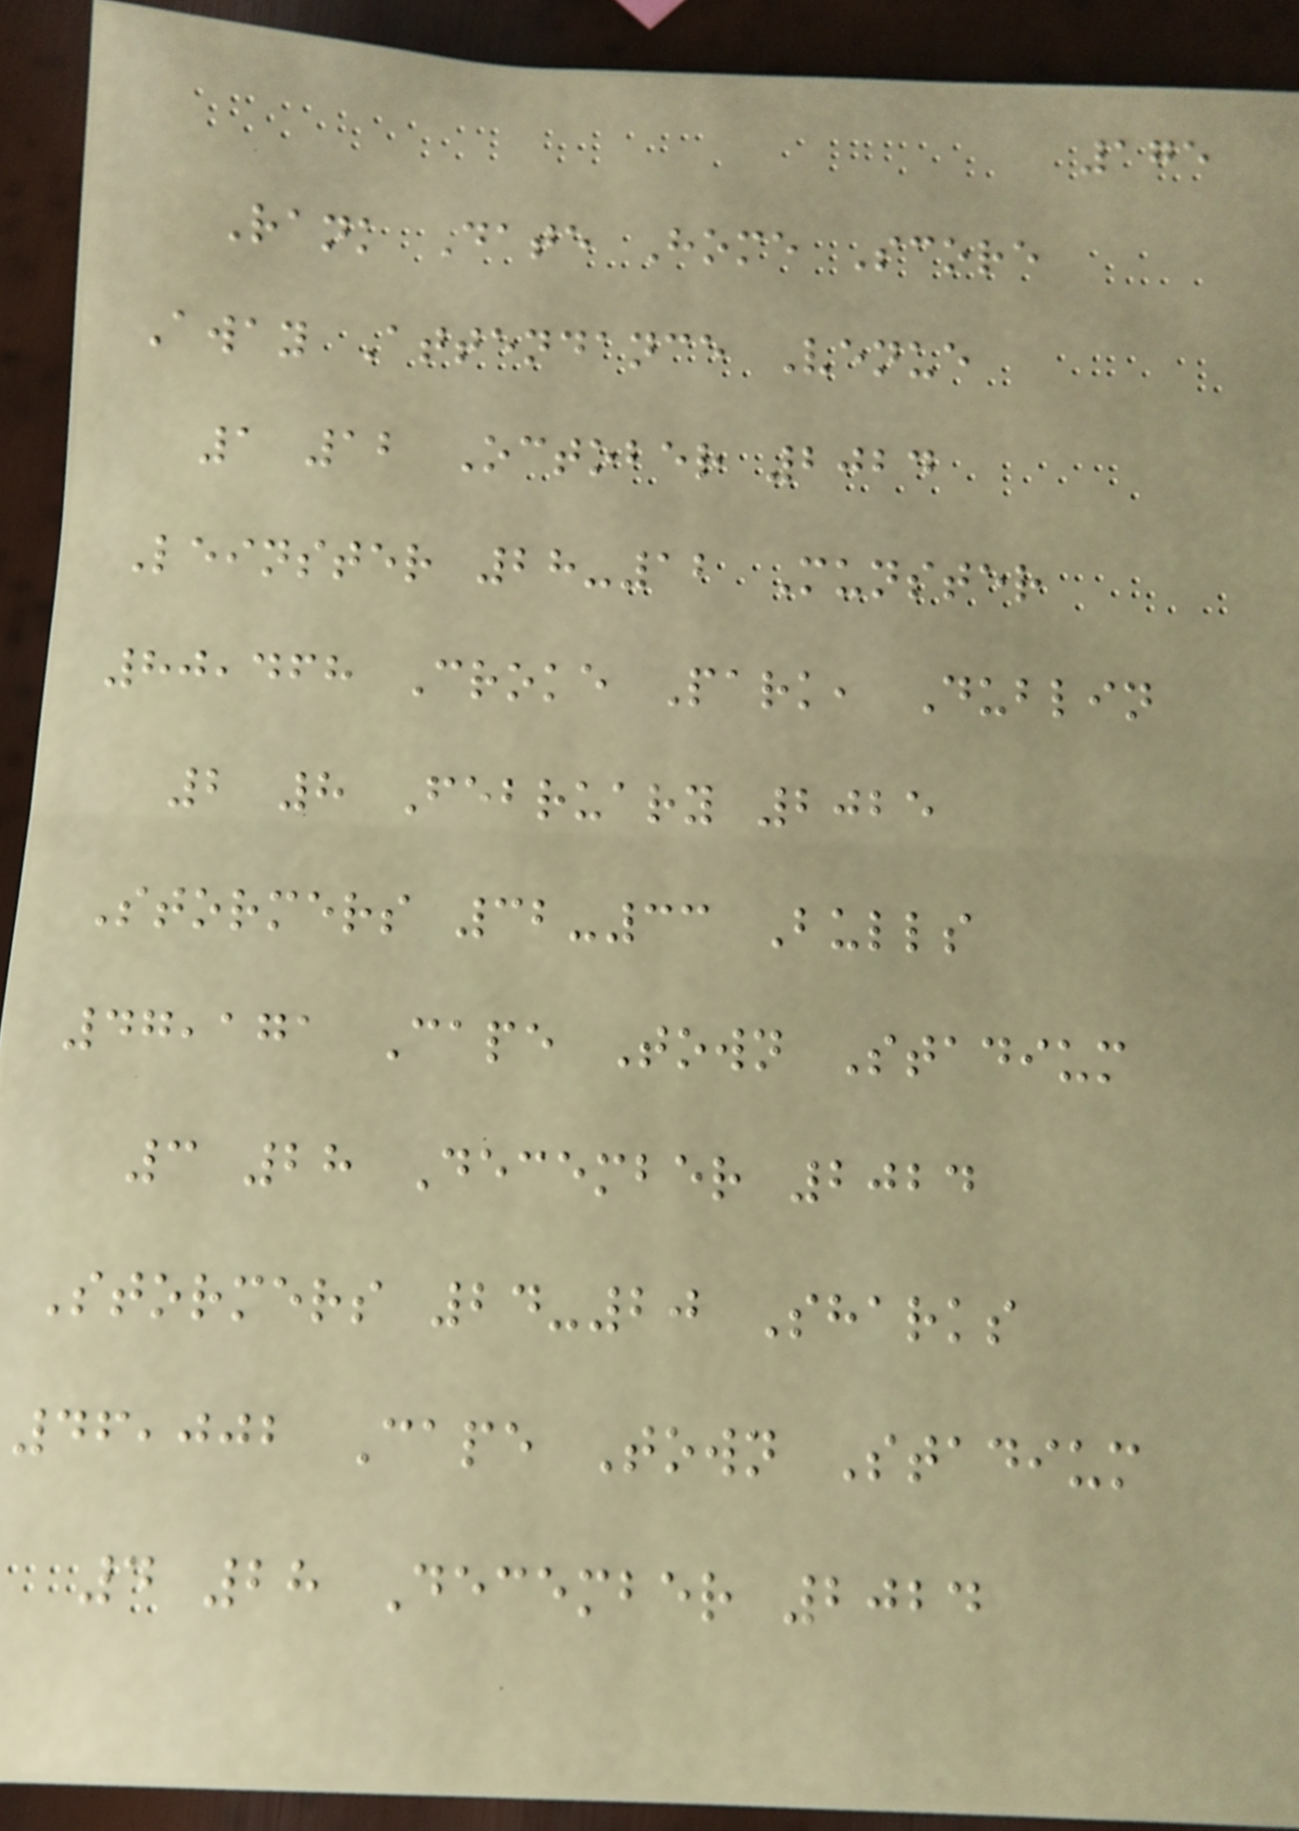175
Rank Date Home Score
Away Attendance Venue
1 12 October 2024
Leinster 28-12 Munster
80,468 Croke Park, Dublin
2 8 February 2025
Stormers 32-33 Bulls
47,171 Cape Town Stadium
3 28 December 2024
Stormers 24-20 Sharks
46,002 Cape Town Stadium
4 28 December 2024
